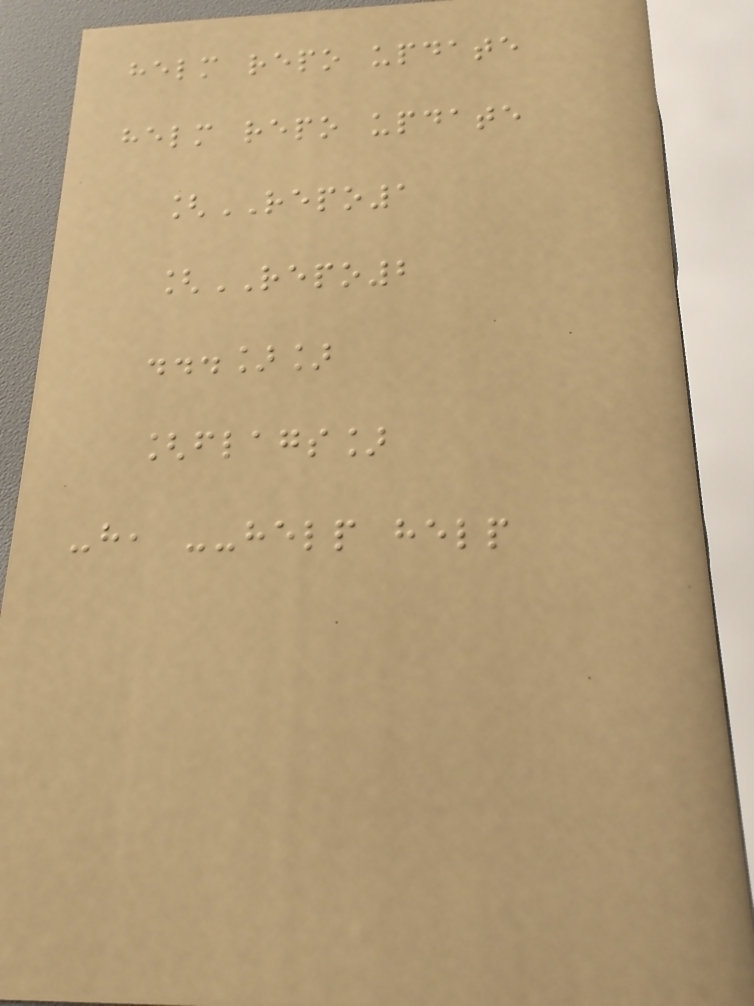helm repo update
helm repo update
[REPO1
[REPO2
...]]
[flags]
-h, --help help
